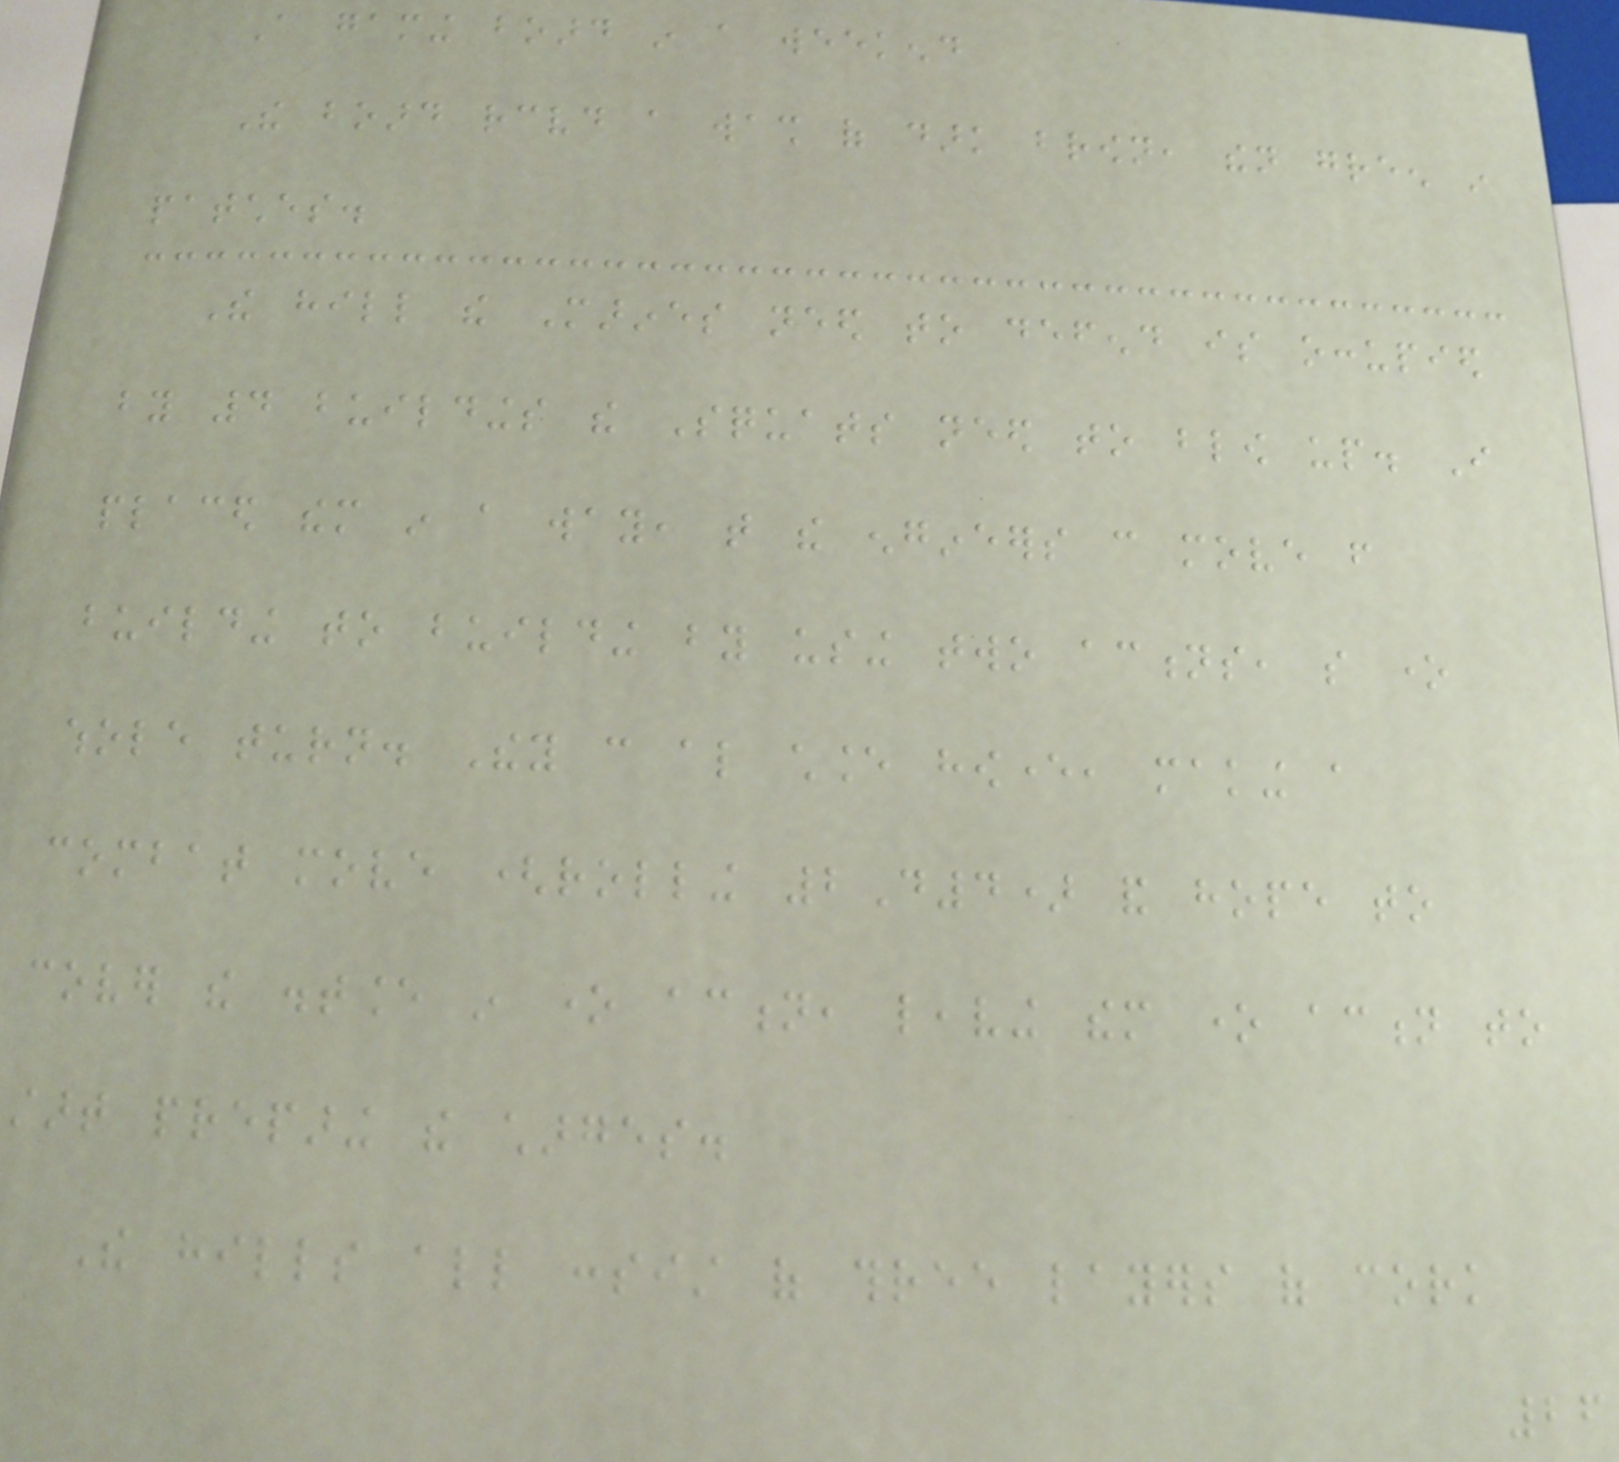A gaming board in a weekend
The board received a wash of dark brown, then green in
patches.
The hill the Marines need to defend is occupied
by 4 buildings the Squats need to blow up. I
placed them in a way, that the engineers can move from
building to building by using two actions, so one
whole turn. They can also chance however, making a
combat move (rolling 2D4) and hope to
cover the distance in one action, leaving them one action to
start preparing the charges.
The hills all consist of three layers of cork
26
